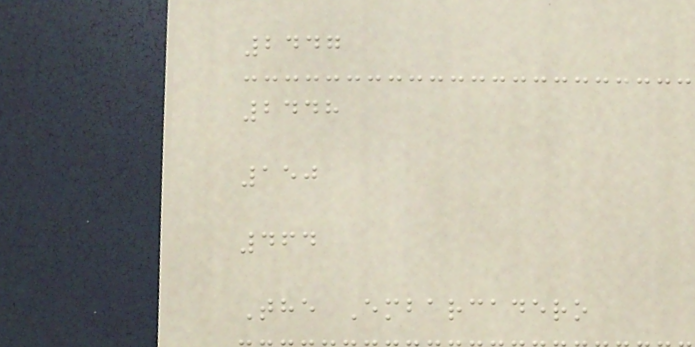2447
2448
150
464
The Embarcadero
